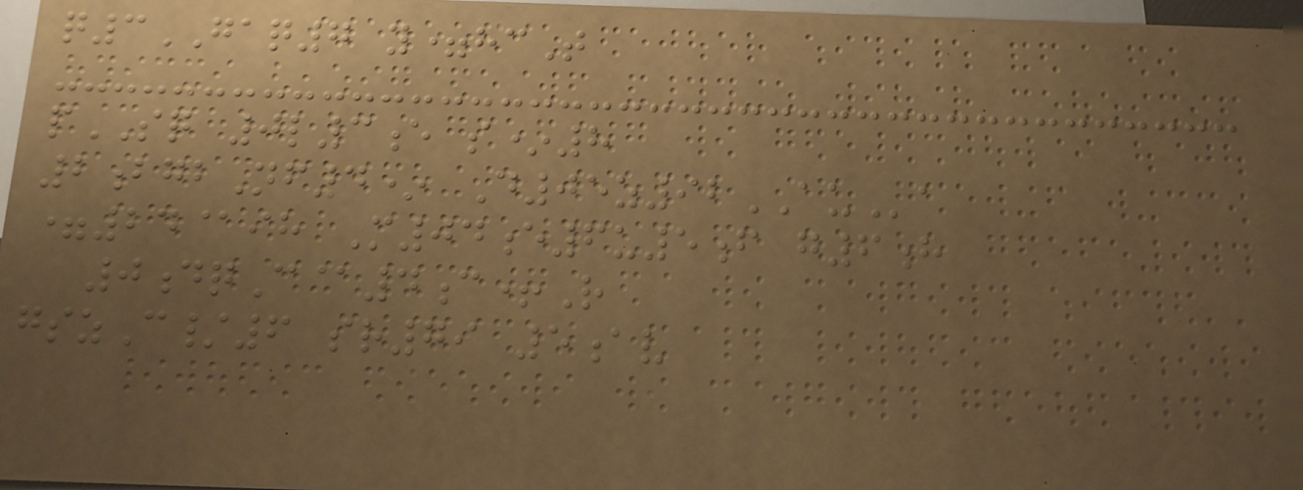q3GAQ7 y=hcT
pSQ 0l3e s*8
2bgbNf4* D05z92AUa
=24@ih M04e6u5f g6h
0dqC@4c+R
gszC/6 sr79 5av
